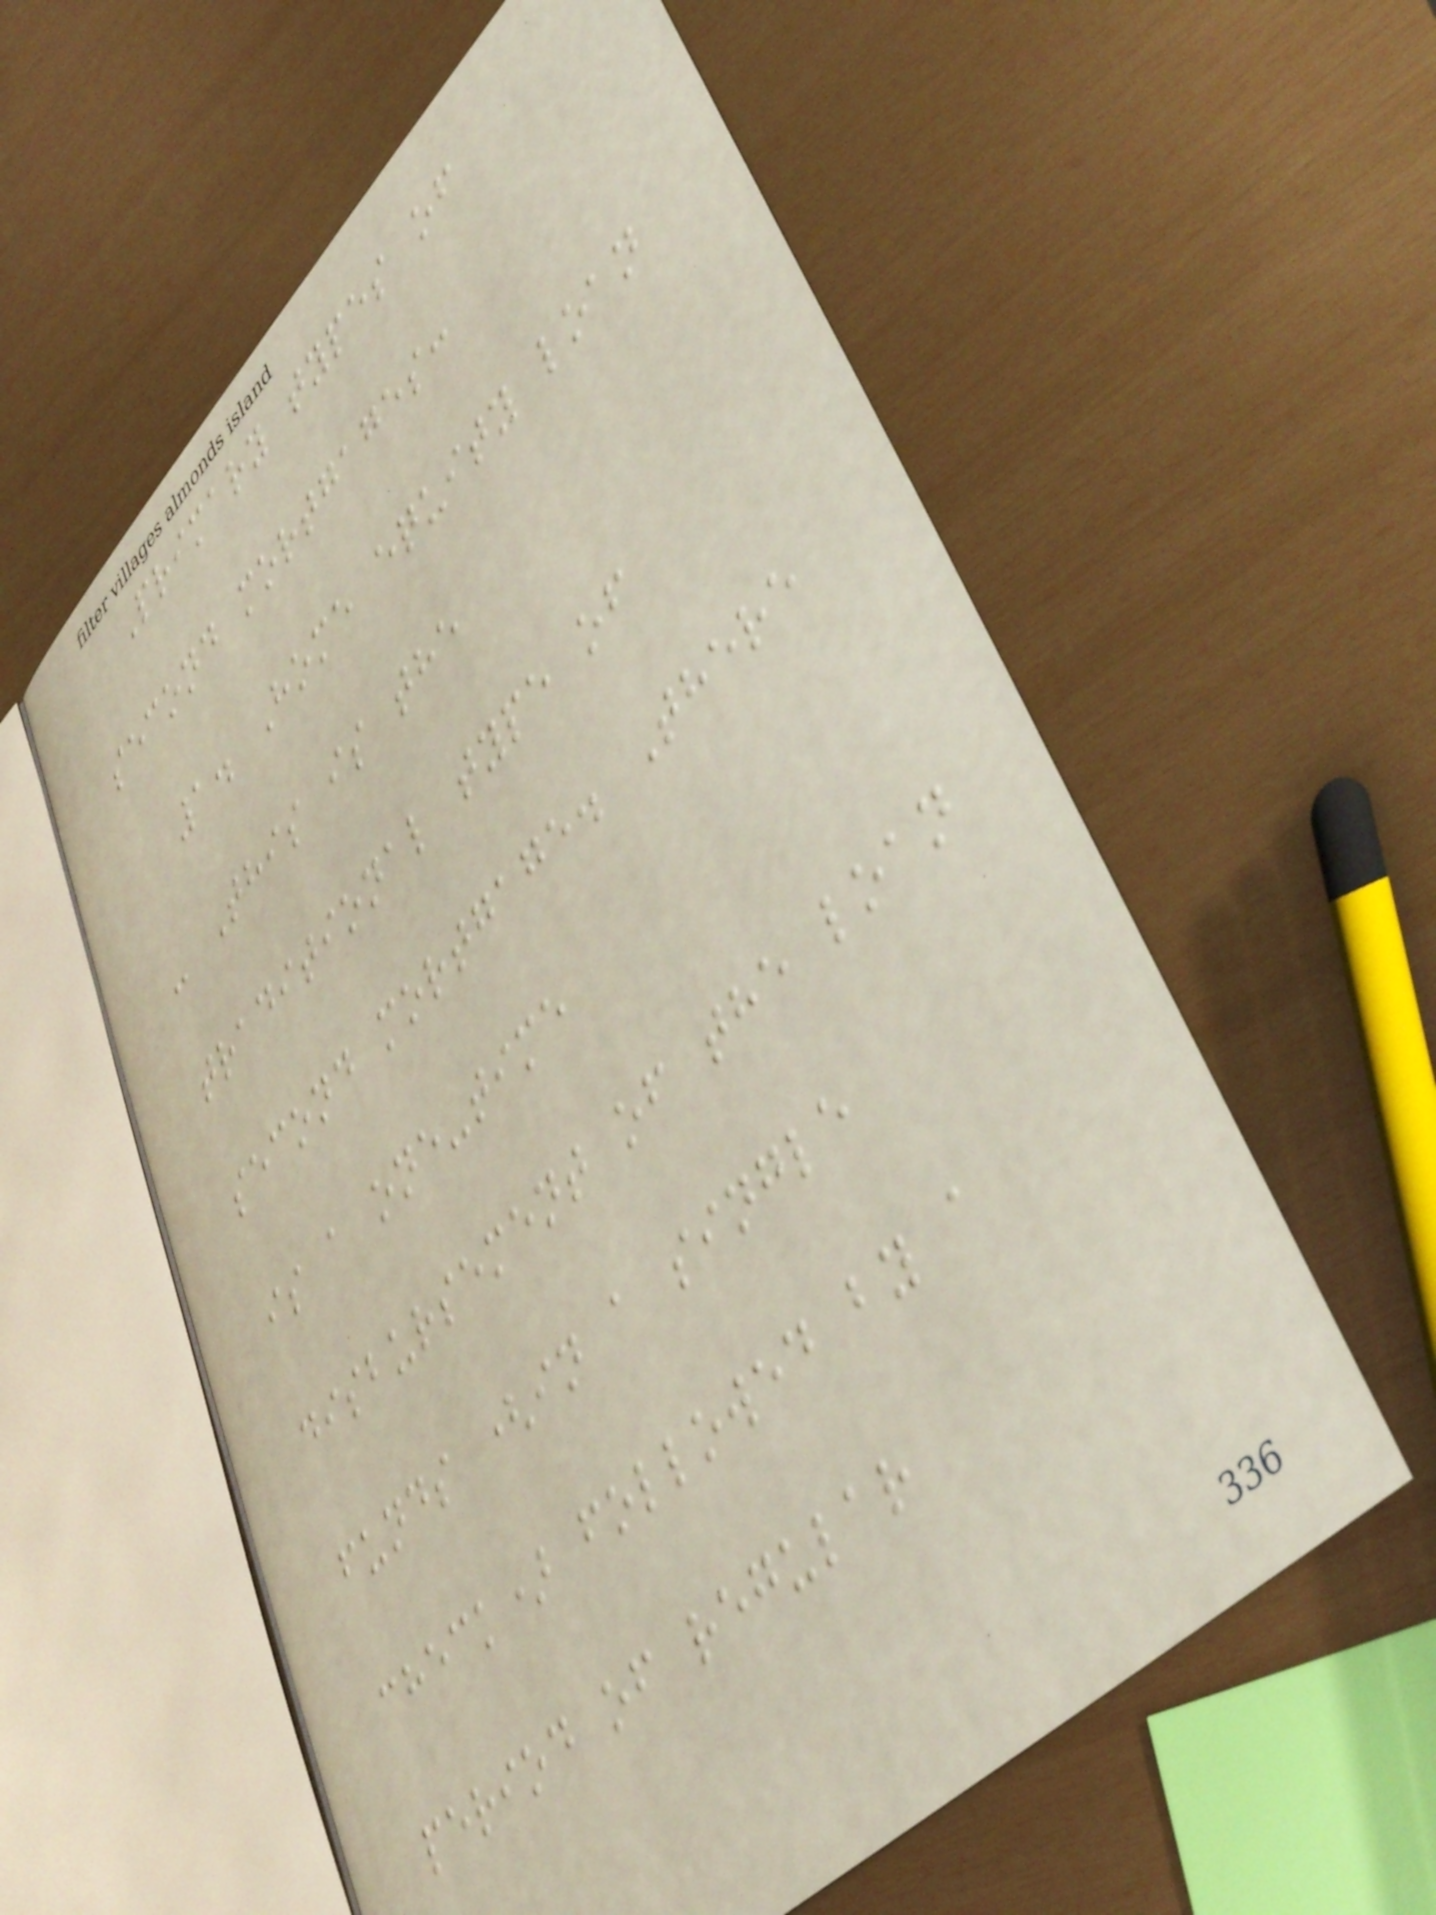Primary types of
second mortgages:
1. Home equity loan
- This is the
traditional type of
second mortgage. There
is a one-time
disbursement of the loan
funds (in a single
check) followed by a
period of regular
